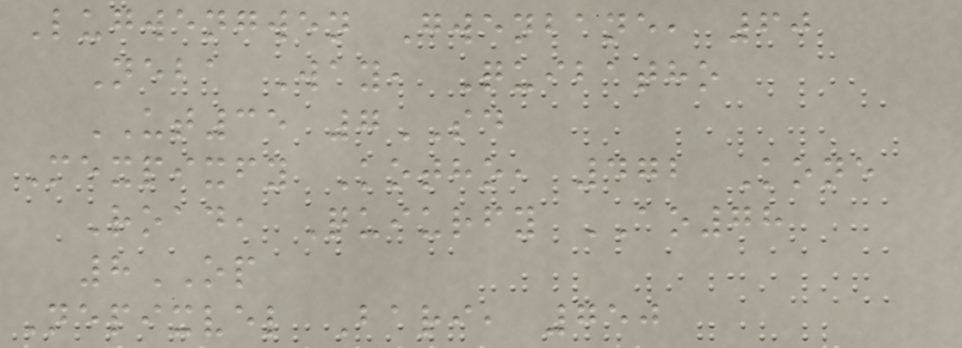Lugwengwen Gwenbane, 60
Neba Way, Quibatho
UT35 7SD
Mexpixfy Kotho, 472 Kone
Road, Quiurfy AO78
8OP
Nepixvel Bari, 750
